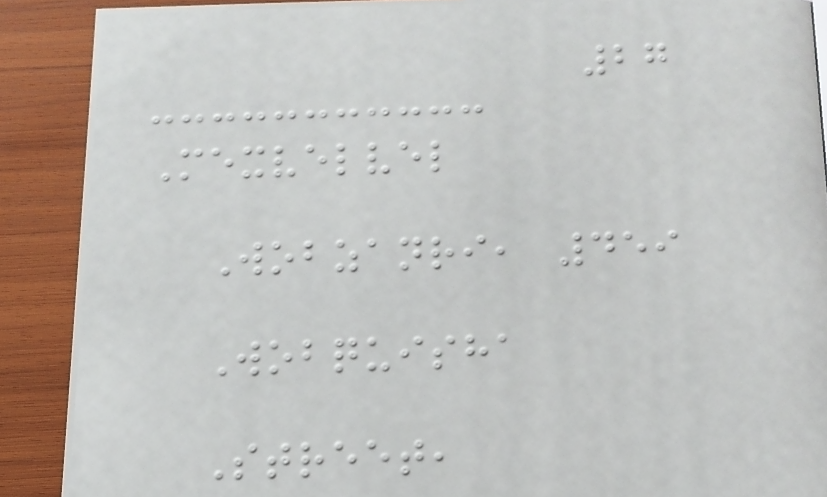27
Mexvelvel
Wobzanri, 459
Wobquisha
Street,
